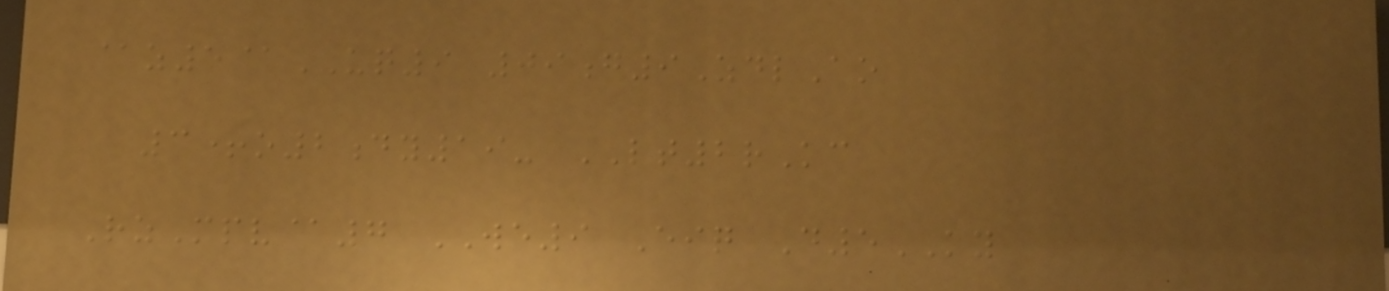@z5@UQ9 09g9ZdlAo
3+o2dy19- LT2rKc
RzMpv@7 WE9 Eiq D5KY
